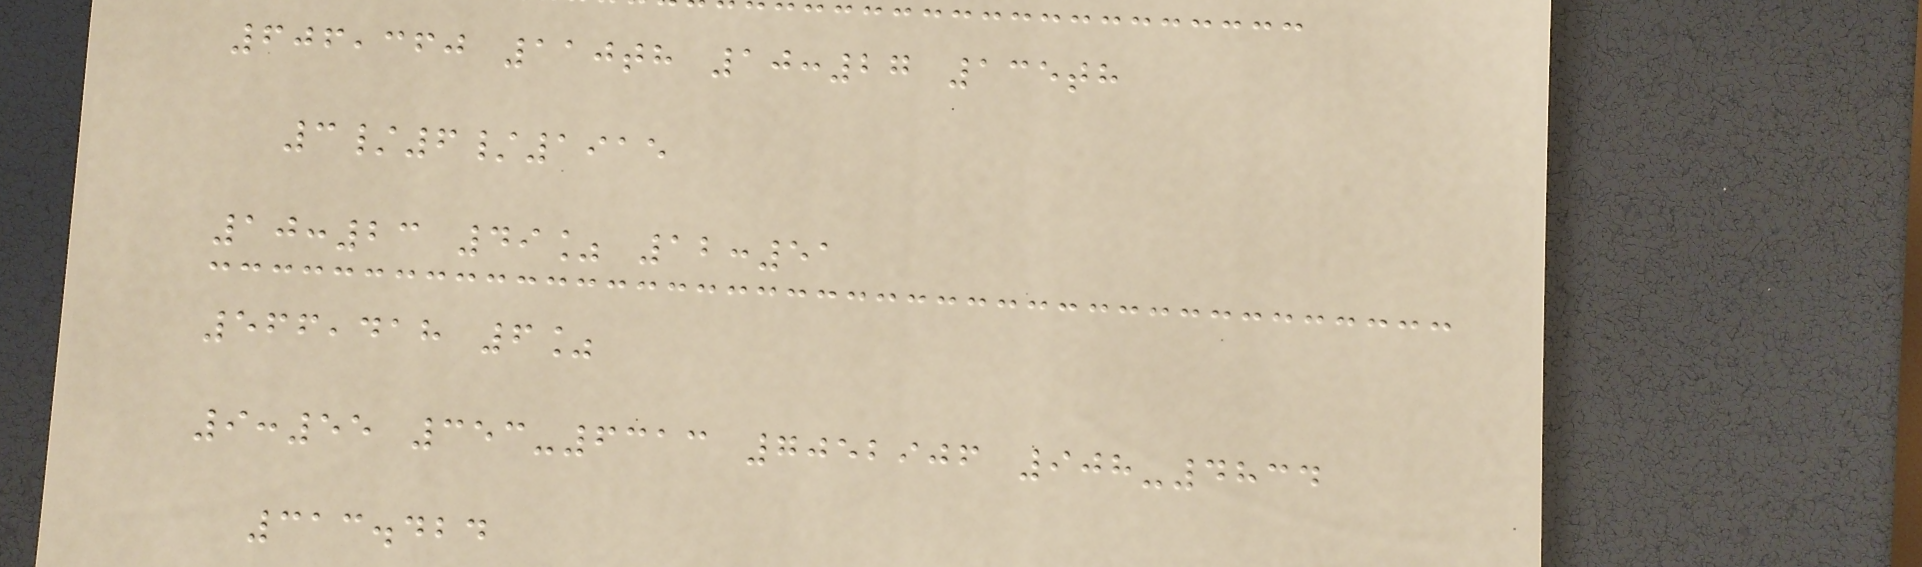606,360 110th 10:27 135th
3/6/1915
10:23 49% 12:51
566,418 6%
9:55 353-6313 7052906 908-4834
313.424
